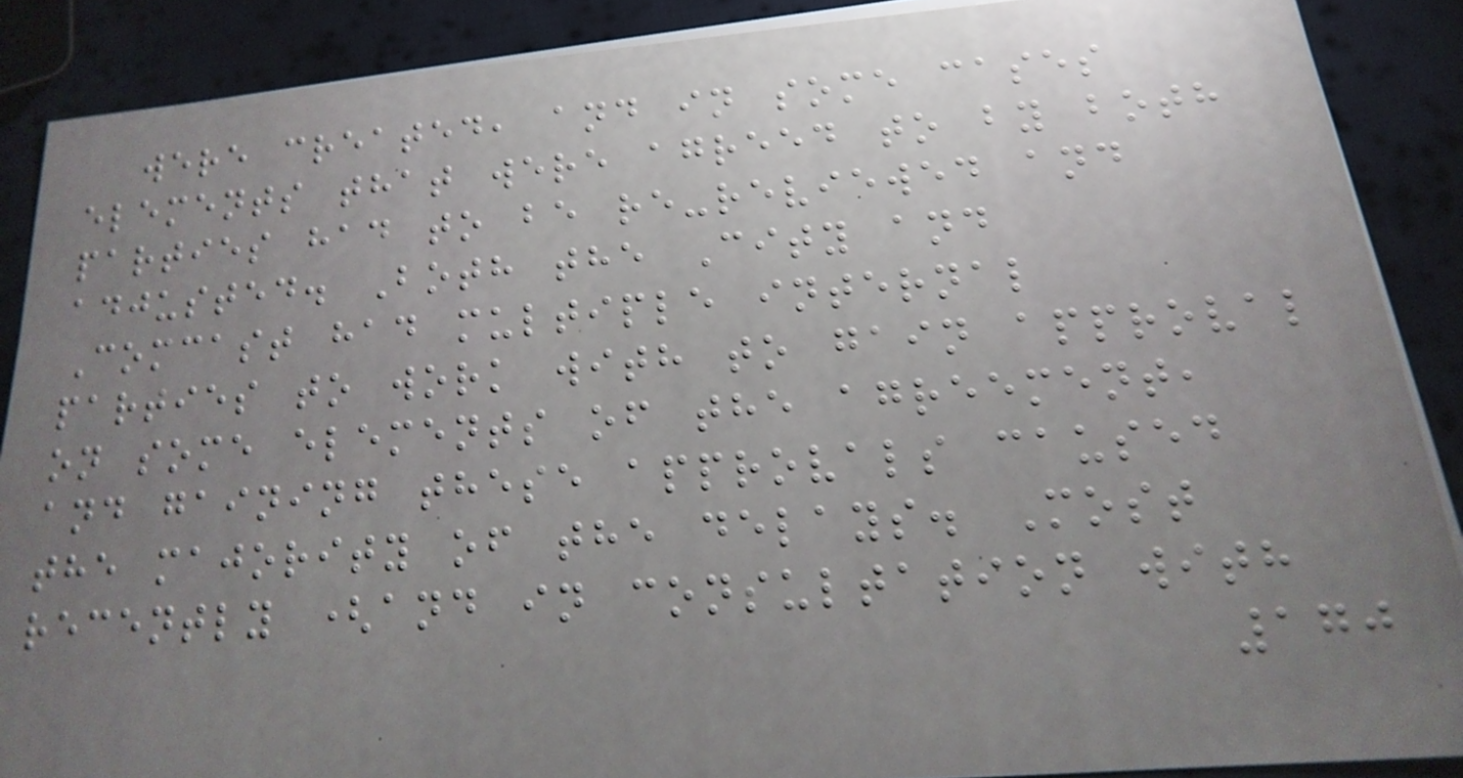were created, and in some cases
elements that were agreed to by both
parties had to be re-reviewed and
adjusted. Both the City and
Comcast had multiple internal
parties to work with to gain approval
on some elements of the agreement,
and gaining these approvals caused
the majority of the delays. Most
recently (and in consultation with
170
